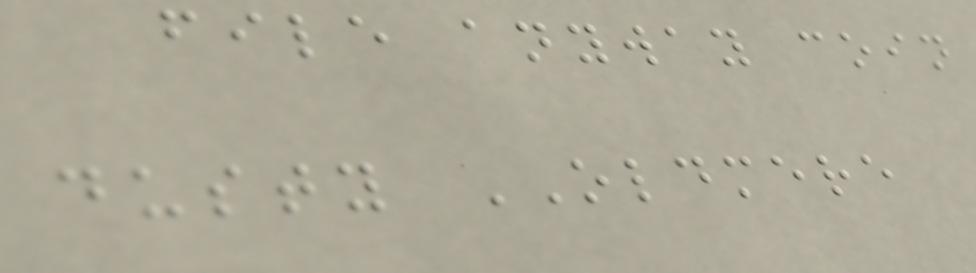file anyway coin
dusty OLDMERE
